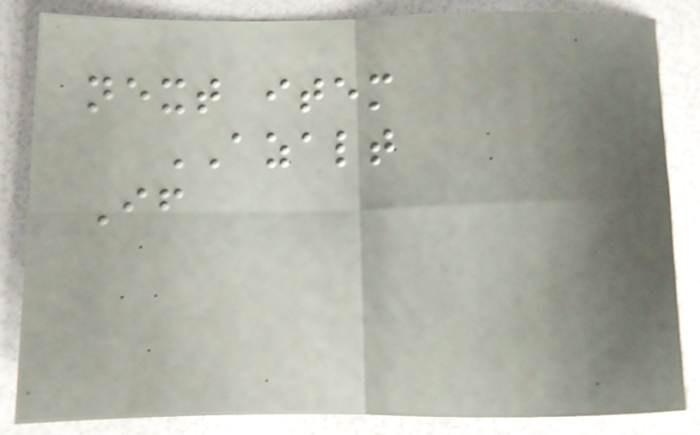next item
AZALT
If
